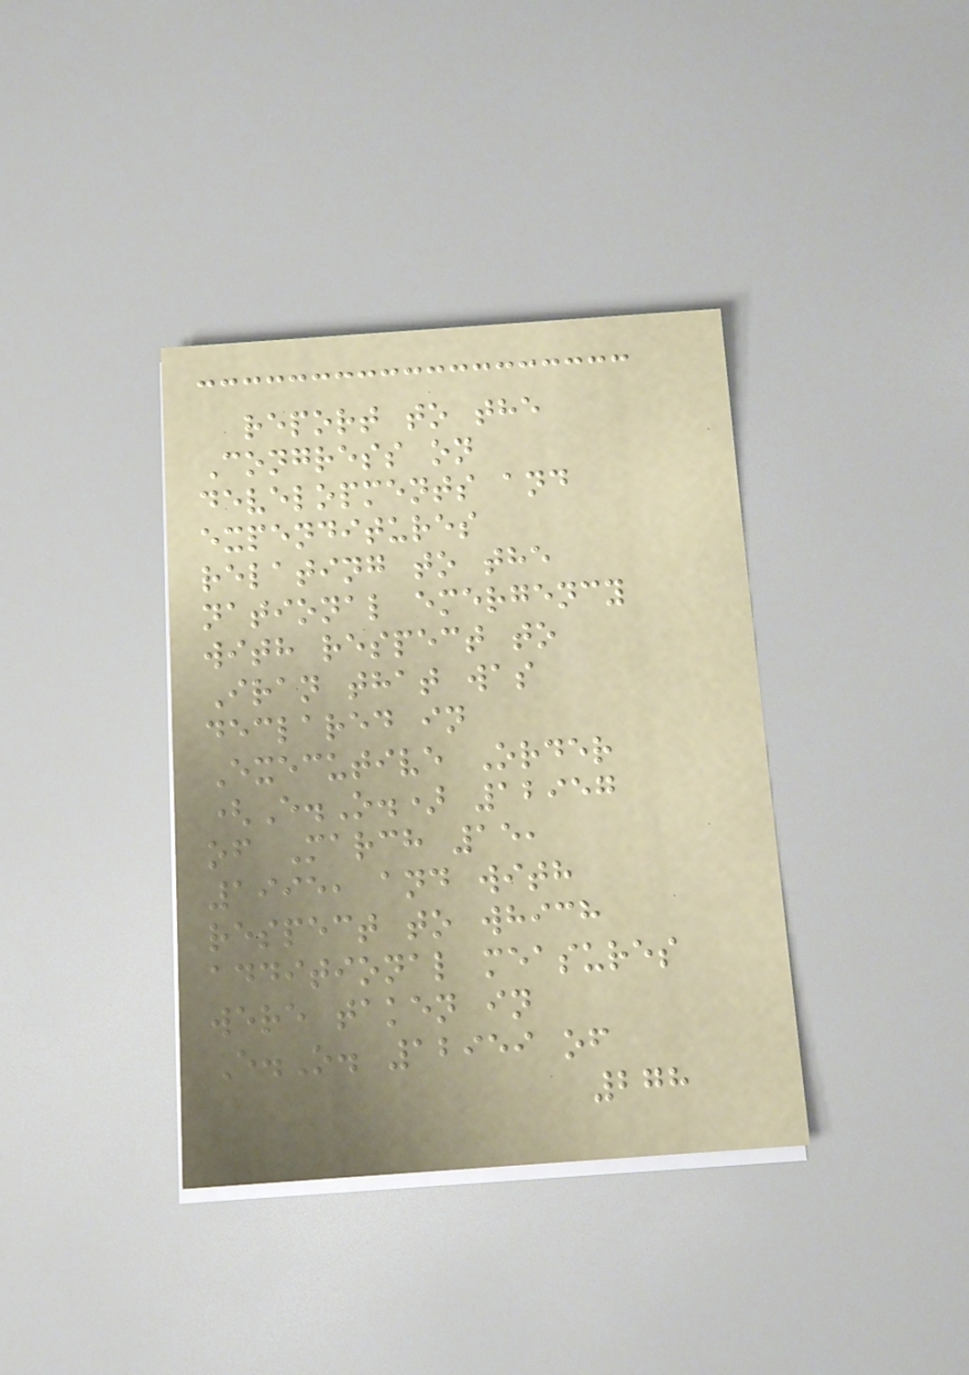report to the
Congress on
developments and
expenditures
relating to the
national emergency
with respect to
Iran that was
declared in
Executive Order
(E.O.) 12957
of March 15,
1995, and with
respect to which
additional measures
were taken in
E.O. 12959 of
278
